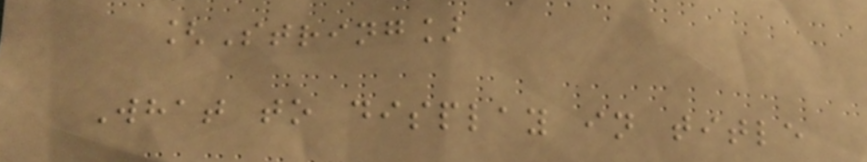[String]
What to display in title
